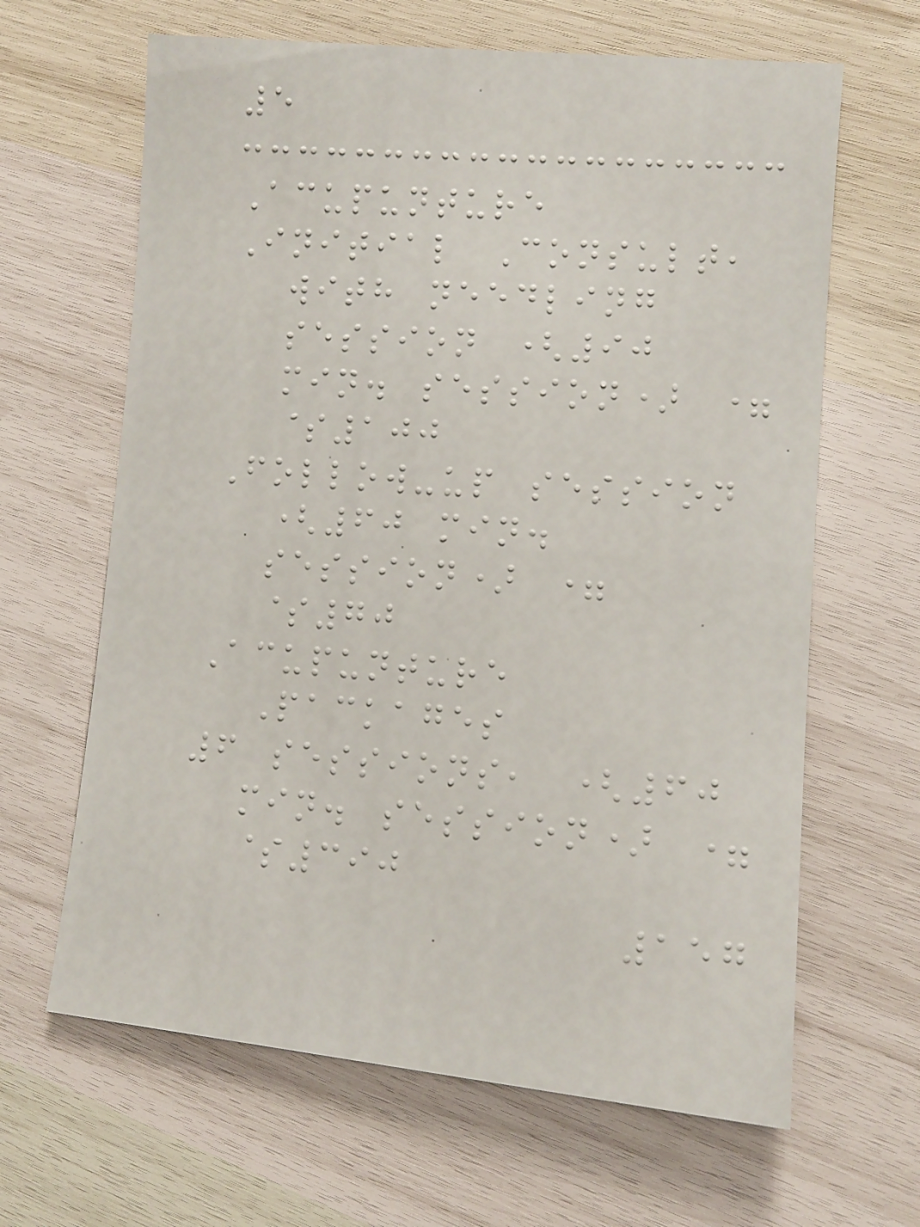5
Acupunture
Initial Consult,
with needling
session (90
min. session) =
$100
Follow-up session
(60 min.
session) =
$70
Acupunture
Packages
6 sessions, (60
min. session) =
$390
157
